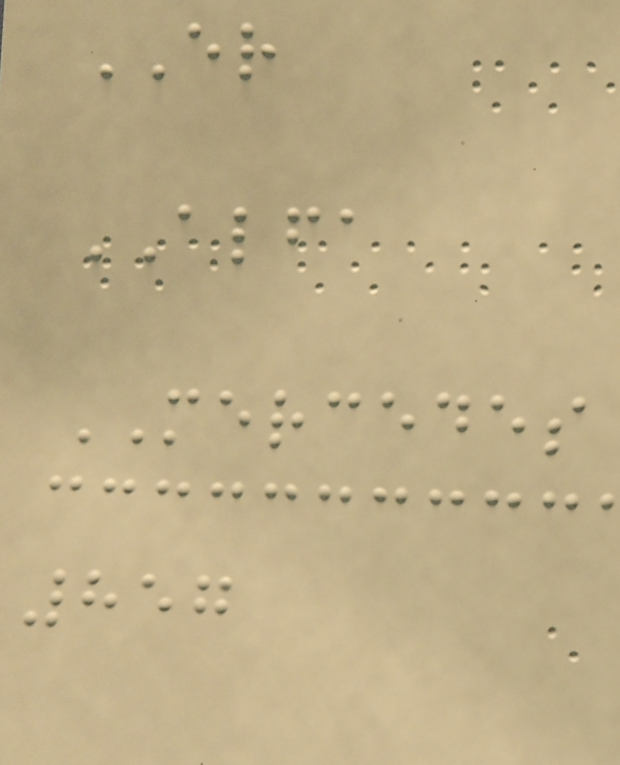ER
ALFA
MERCEDES
857
